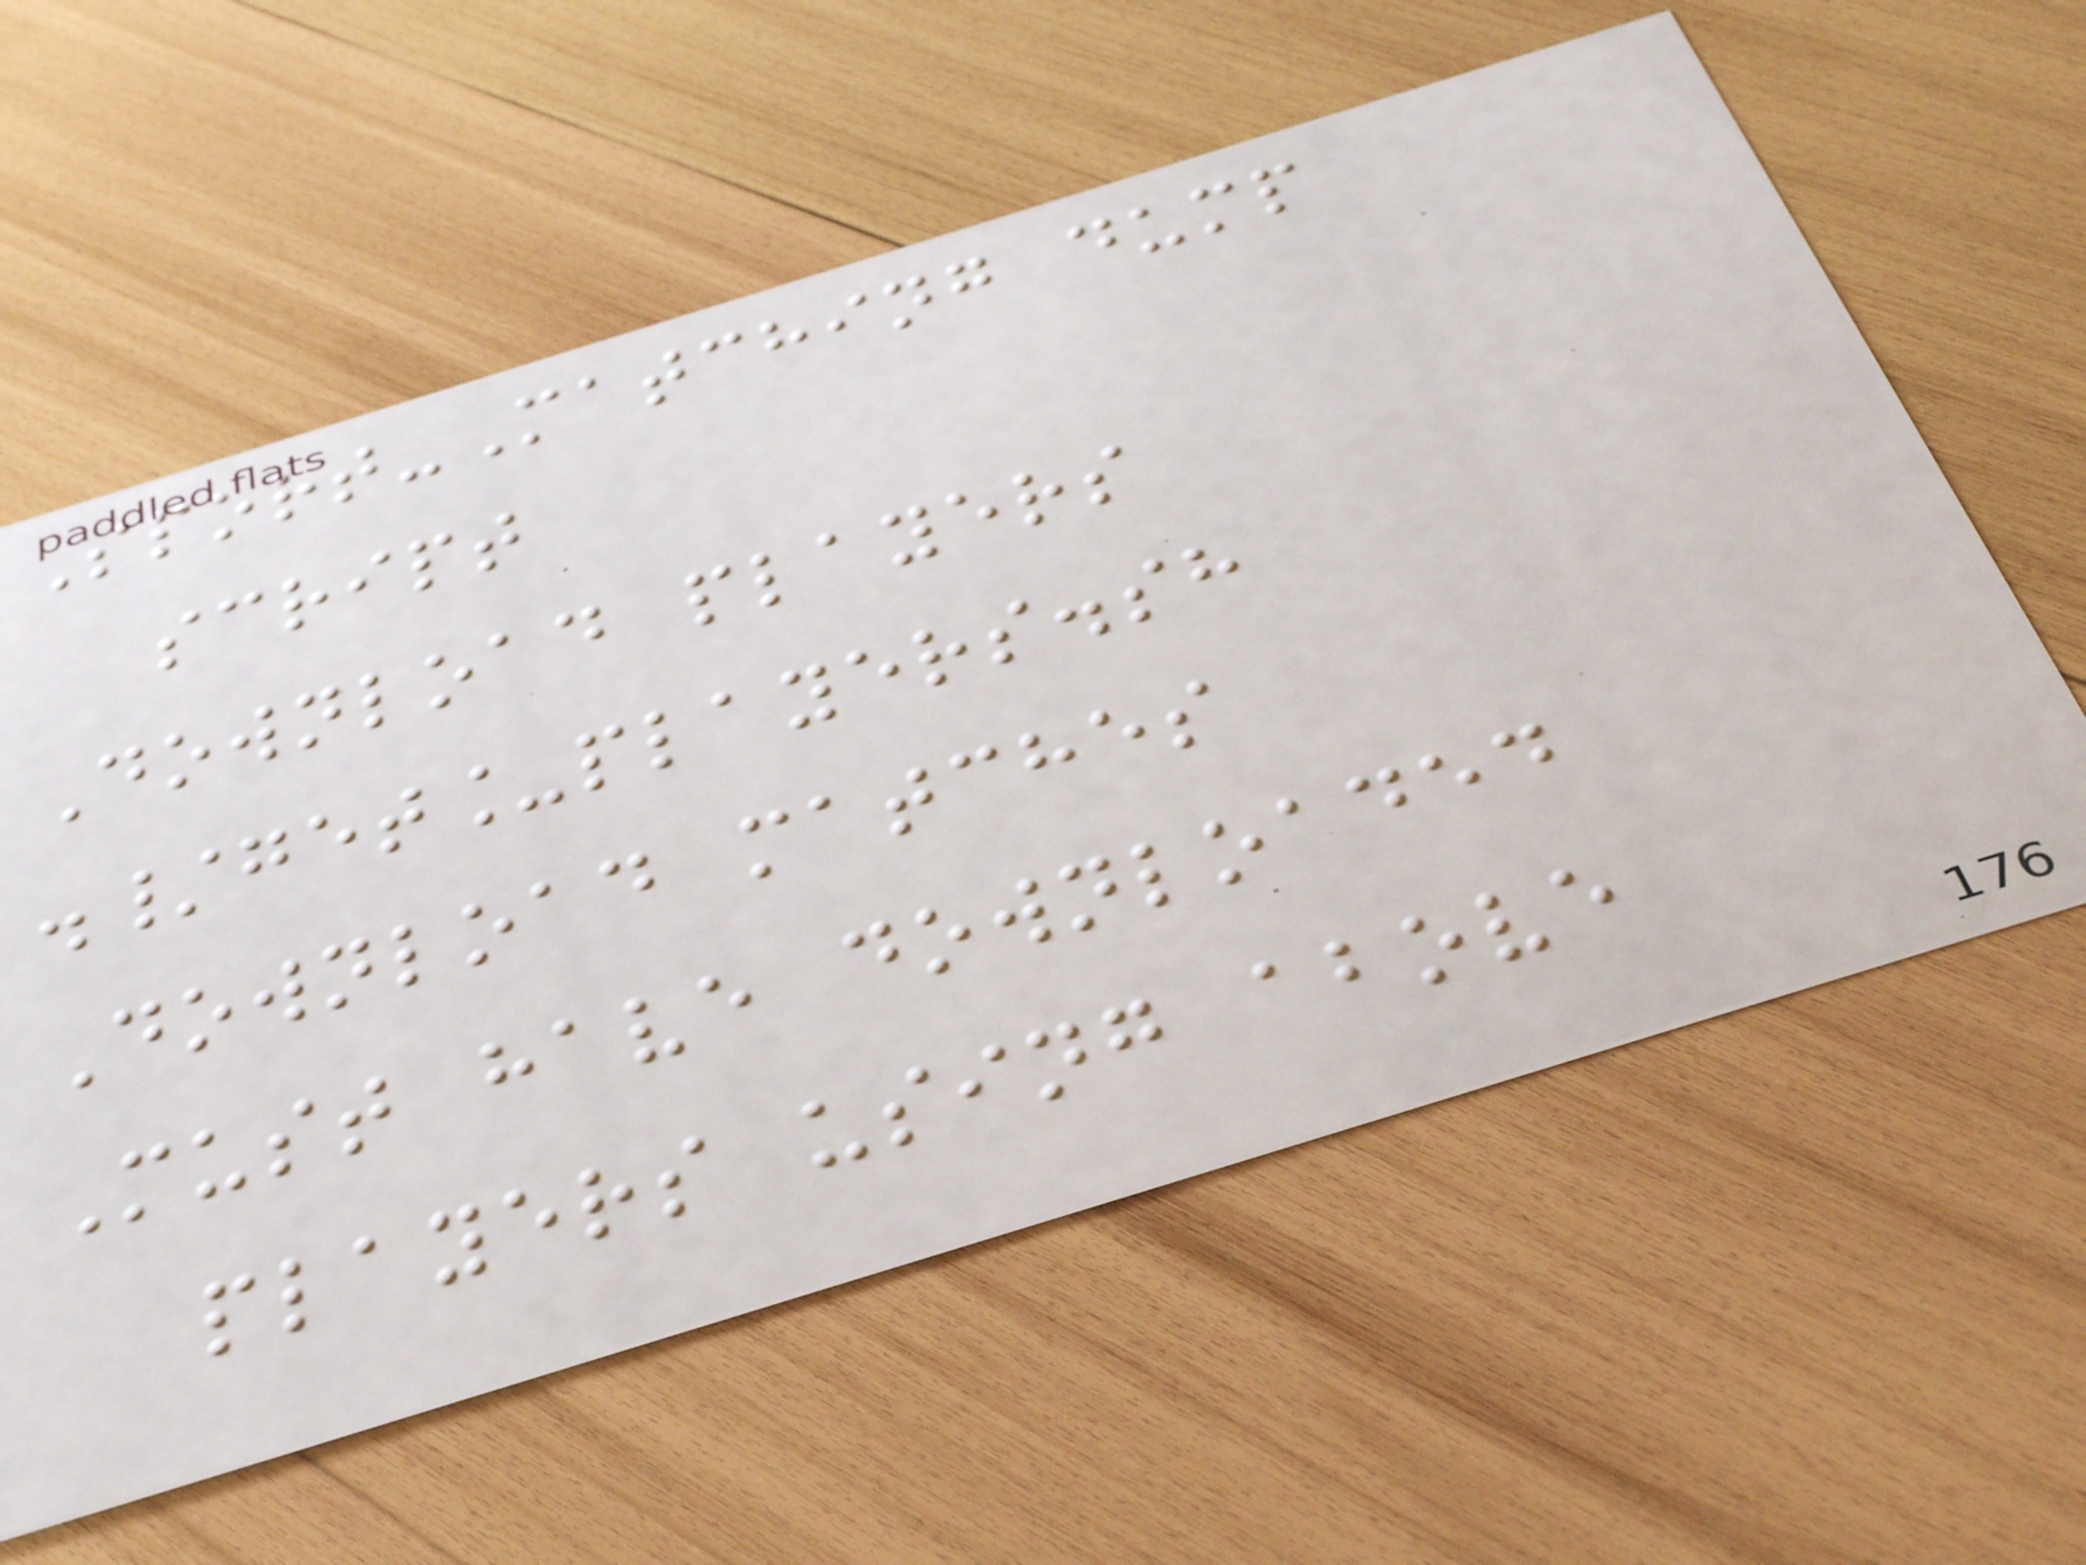Sport-Matching dump
script
Download players
./get_players.sh
Download matches
Must have downloaded
players using above
